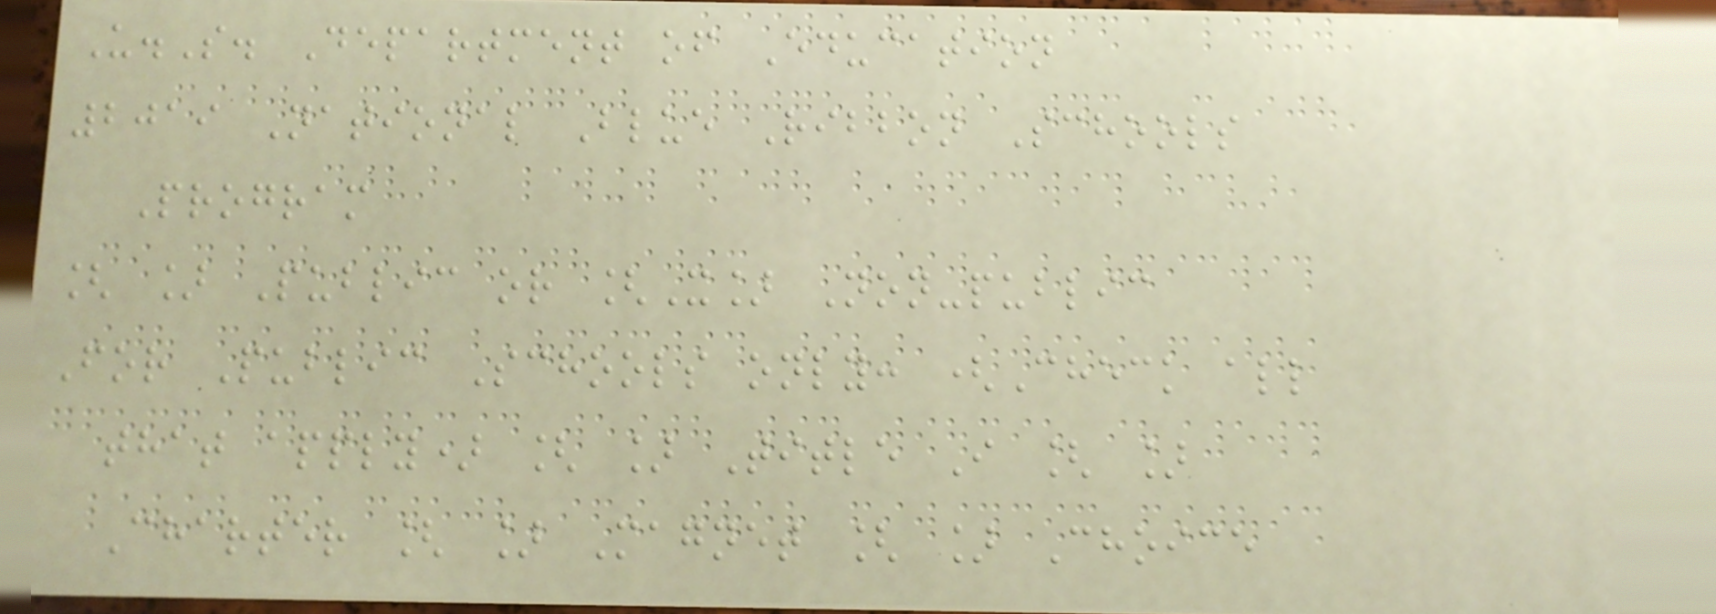U.S. Department of Education
2019 National Blue Ribbon Schools
Program
[ ] Public or [X] Non-public
For Public Schools only: (Check all
that apply) [ ] Title I [ ]
Charter [ ] Magnet [ ] Choice
